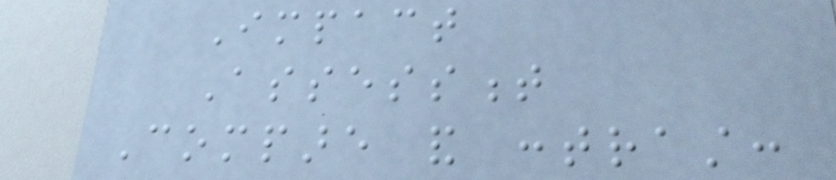Impact
Assessment
Compare and contrast:
